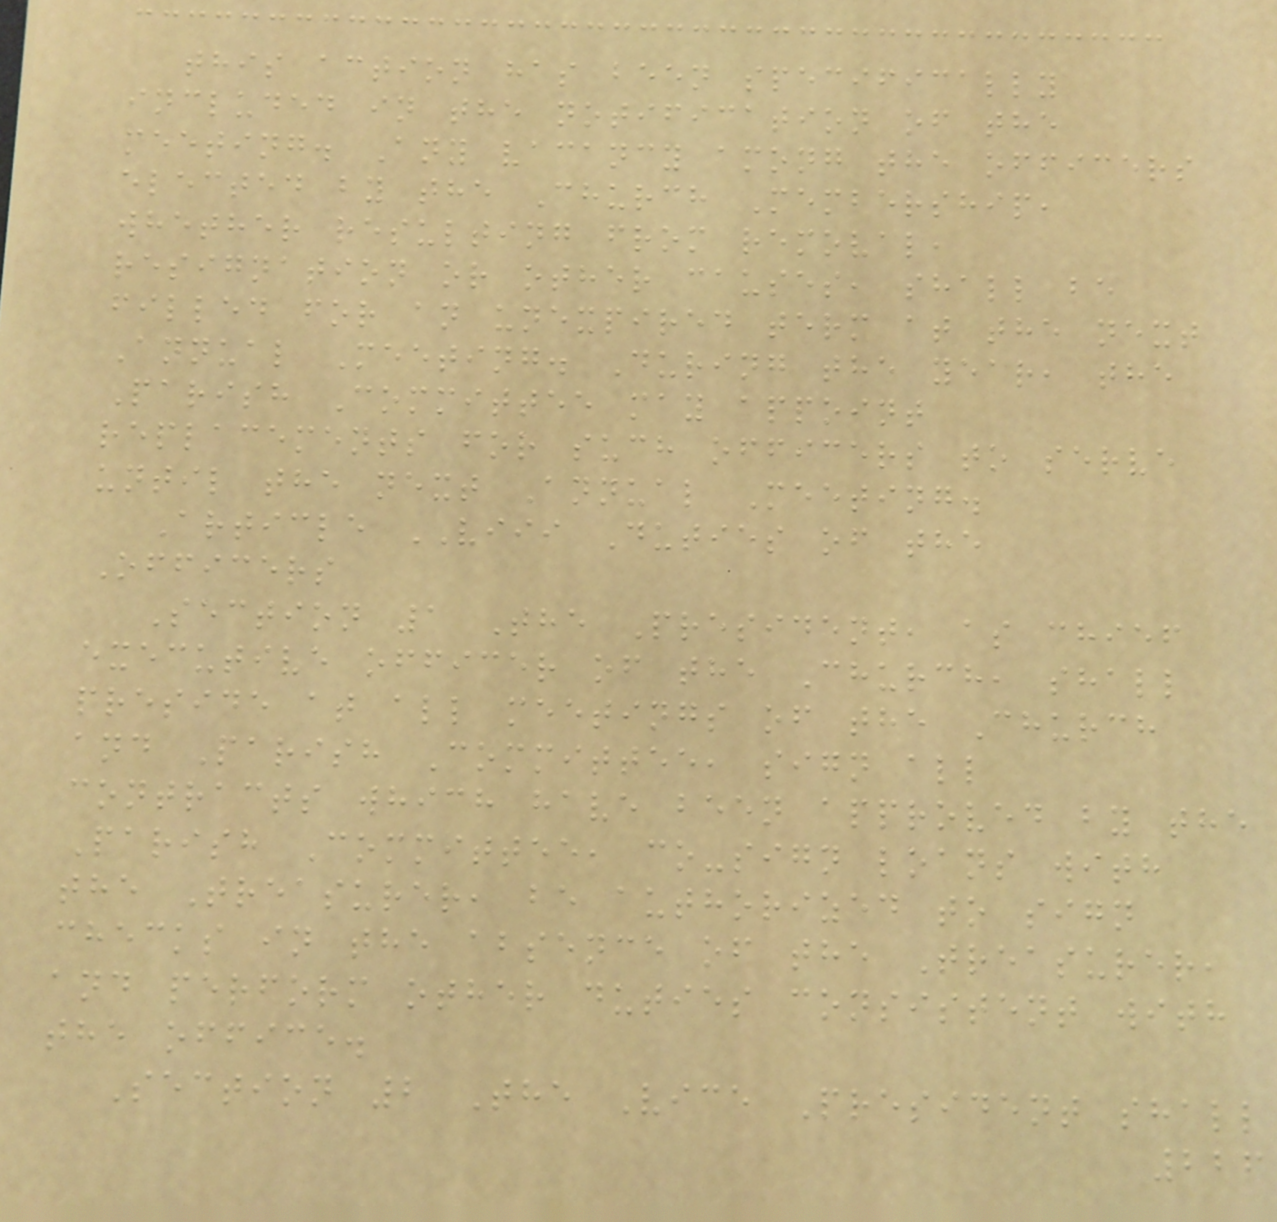this action has been specifically
included in the notification of the
meeting. Any vacancy among the officers
elected by the Church Membership,
whether resulting from removal,
resignation or other causes, shall be
filled for an unexpired term at the next
Annual Meeting. During the year, the
Parish Committee may appoint
replacements for such officers to serve
until the next Annual Meeting.
Article VIII Duties of the
Officers
Section 1 The President, as chief
executive officer of the Church, shall
preside at all meetings of the Church
and Parish Committee, sign all
contracts which have been approved by the
Parish Committee, co-sign loans with
the Treasurer, be authorized to sign
checks in the absence of the Treasurer,
and perform other duties consistent with
the office.
Section 2 The Vice President shall
226
